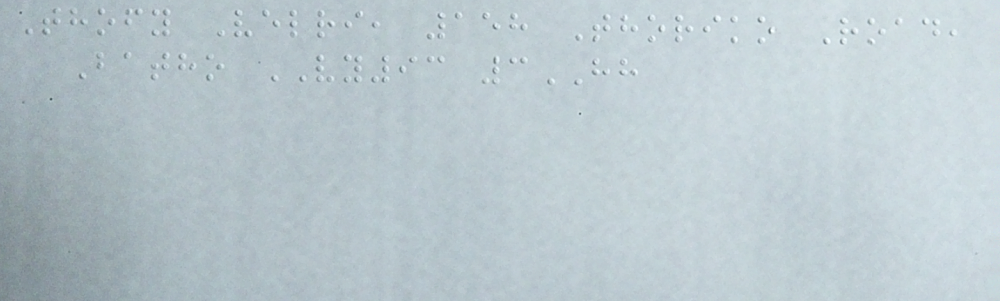Thofy Velri, 158 Thoriko Road,
Batho VY93 3HH
